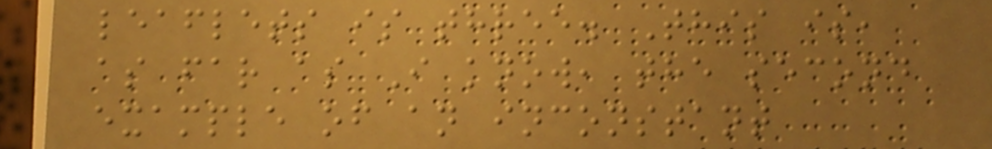leaflets is three. This is,
as far as I know, the second
example of an inconstant
